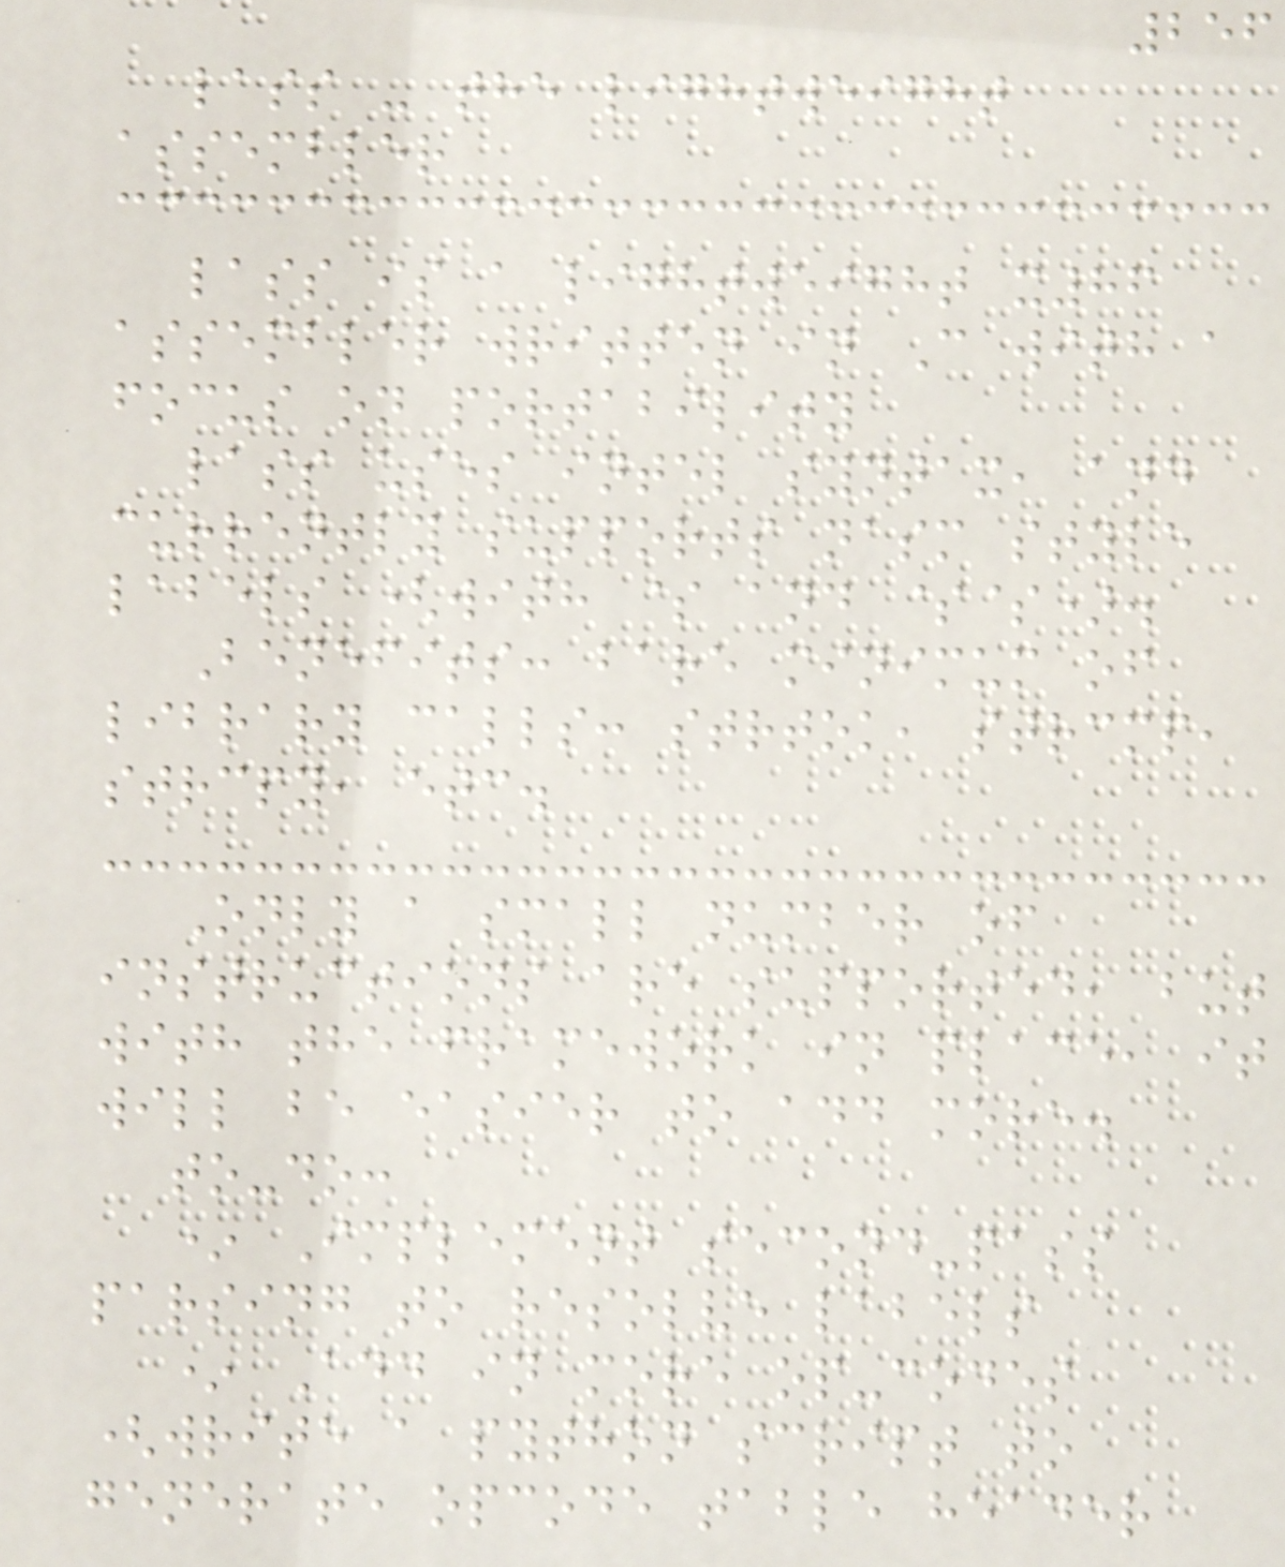256
lass - the lightweight
assembler
lass is a lightweight x86
assembler written in C with a
focus on portability
lass uses intel syntax, and
currently supports nasm style
labels (with $ and $$).
Benefits: bare minimum of
library calls: strtok, strcmp,
strcpy, etc.
Only a small number of
instructions are supported, but
with the framework in place, it
will be easier to add more.
to-do:
* Implement second-pass
parsing to resolve labels
* Add in more op-codes
(write a python script to
generate opcode table header
